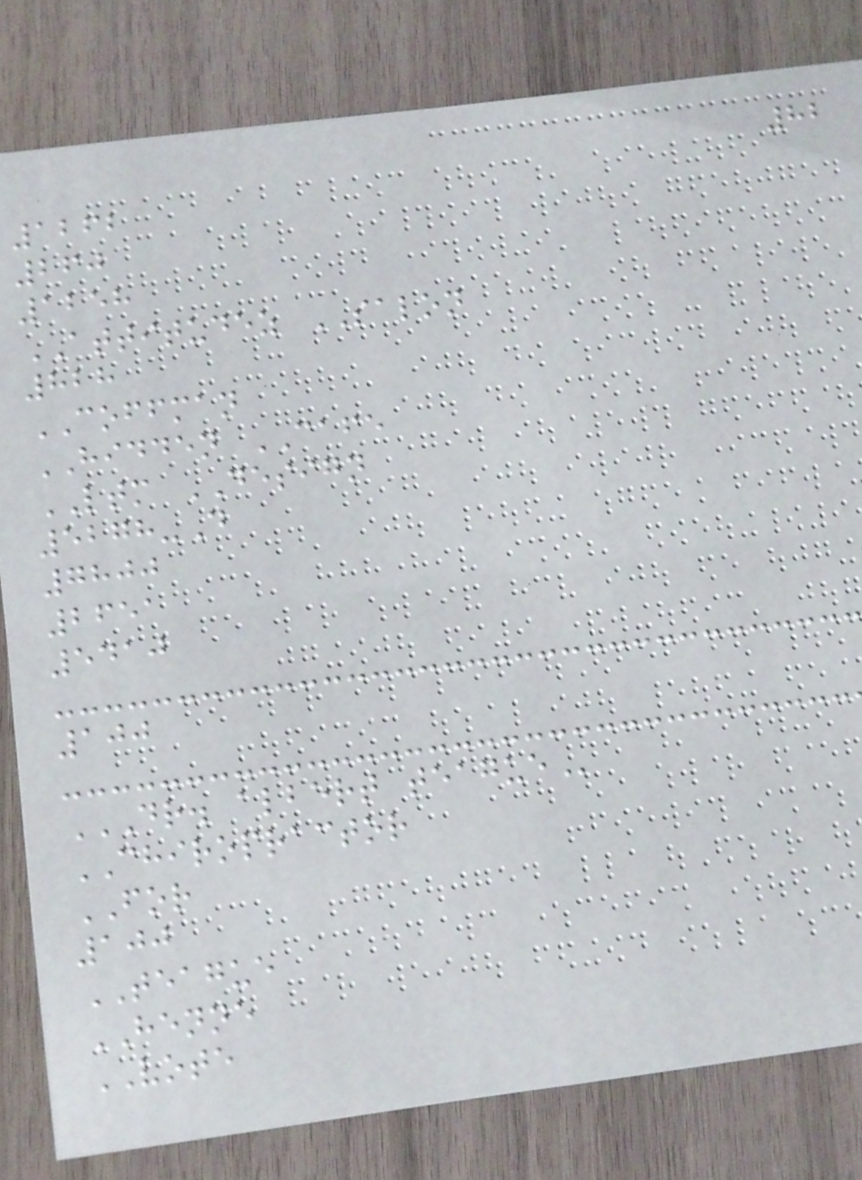82
1262
260
1258
ATTITUDEZ SALON
828
COFFMAN
HIDDEN CAFE
LTM DESIGN
5278-D
7800
2651
5410
100
DR. ALBERT TEAGUE
CHIROPRACTOR
FOR
100
TEAGUE
HENNE
VOTE
